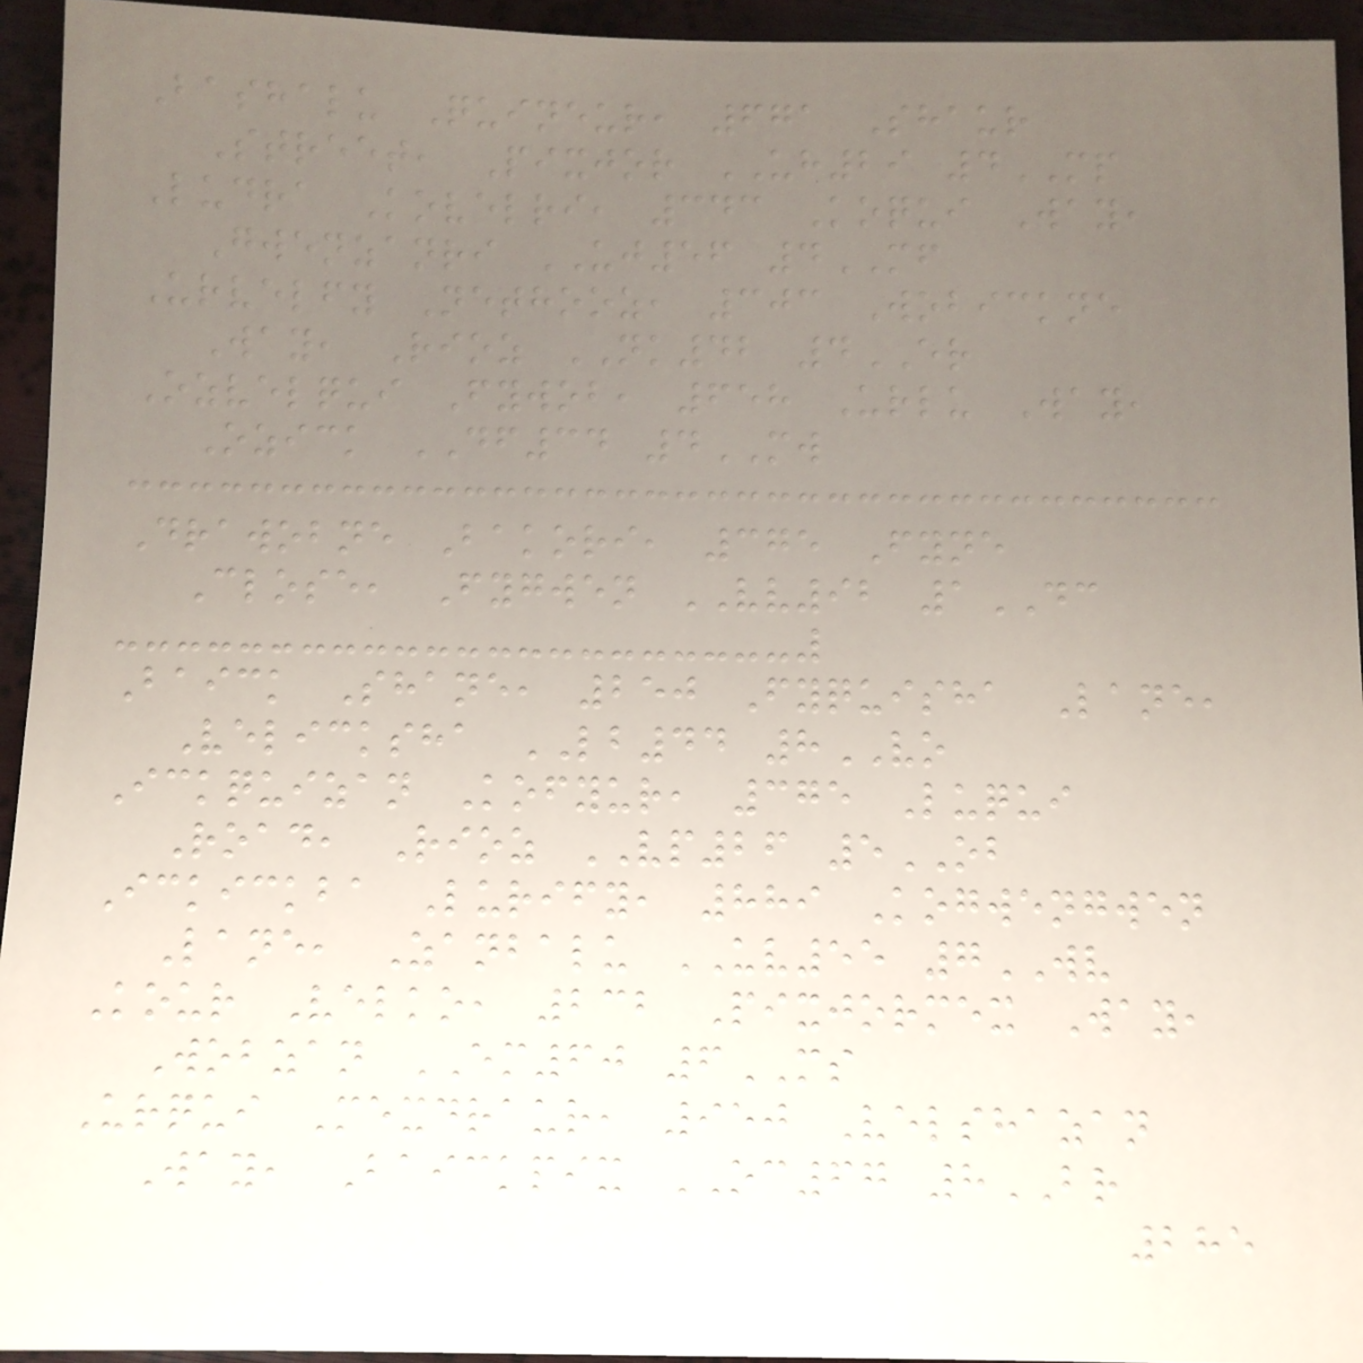Bashalu Quineur, 671 Shaur
Street, Pixjor UH29 4MP
Ludra Kovelri, 343 Koqui Way,
Gwenzanri UJ56 4MF
Urvelfy Nethooz, 303 Wobickne
Way, Rioz NK42 4ER
Ozvelqui Fywob, 658 Urlu Way,
Ozick DF34 4MW
Drawobne Bakori, 375 Fyne
Close, Fygwen VV92 1DC
Baick Shane, 250 Fyquisha Lane,
Velicksha LB44 8VO
Ickquizan Kofyur, 375 Luqui
Road, Rioz VP26 5OB
Ickickba Lurify, 889 Kogwengwen
Lane, Zanbalu UV55 7WV
Kour Velko, 232 Pixjormex Way,
Wobzan EM60 6MS
Urqui Mexdraur, 950 Velshazan
Way, Baickpix OC67 8BR
285
